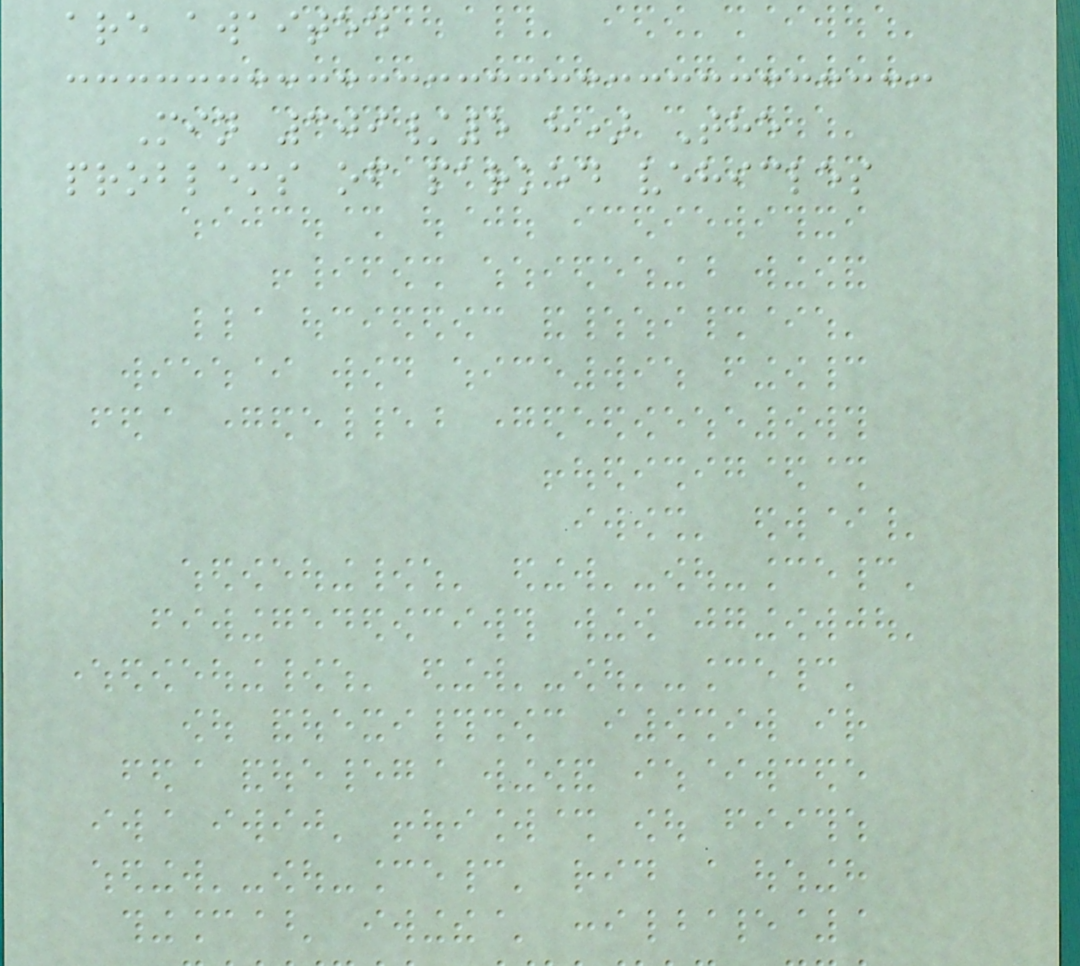are awaited
Min 309/5 h) The
problems of parked vehicles
